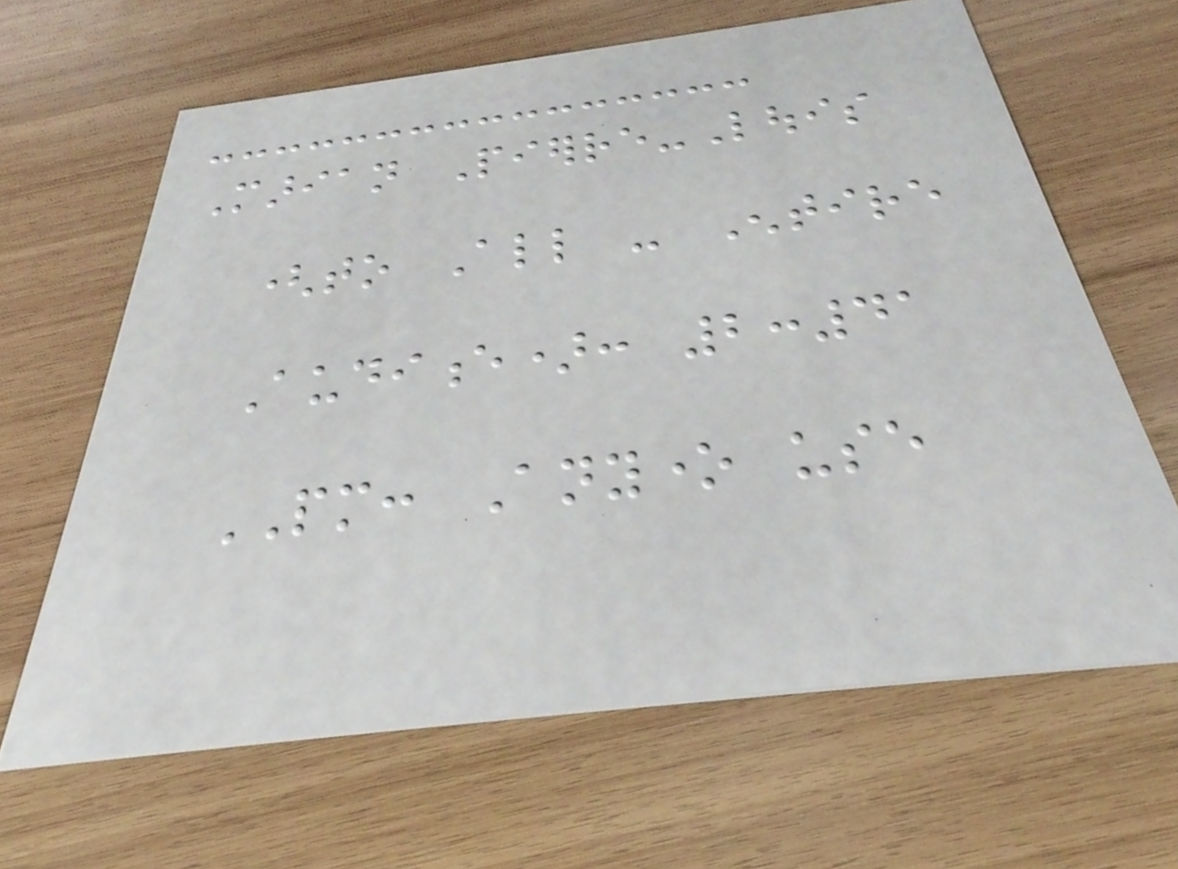Marian Pierre-Louis
(to All - Entire
Audience): 2:41
PM: Anyone use
